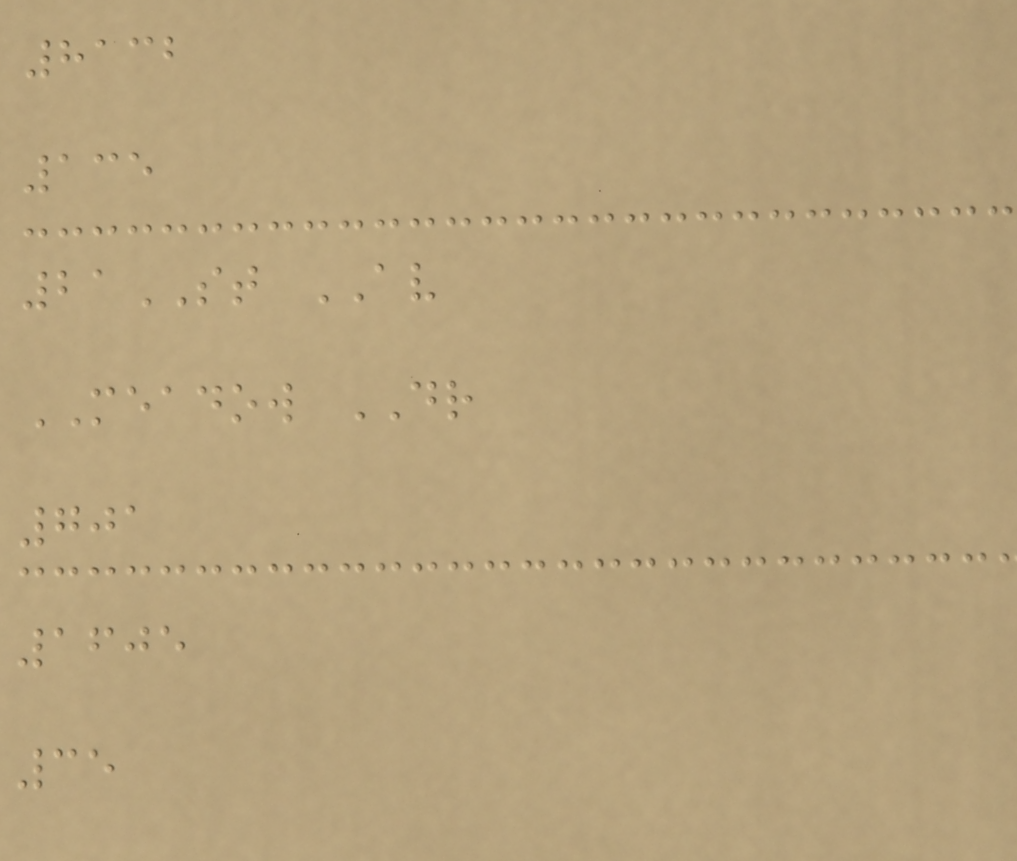8132
135
21ST AV
MEADOW DR
701
1605
35
